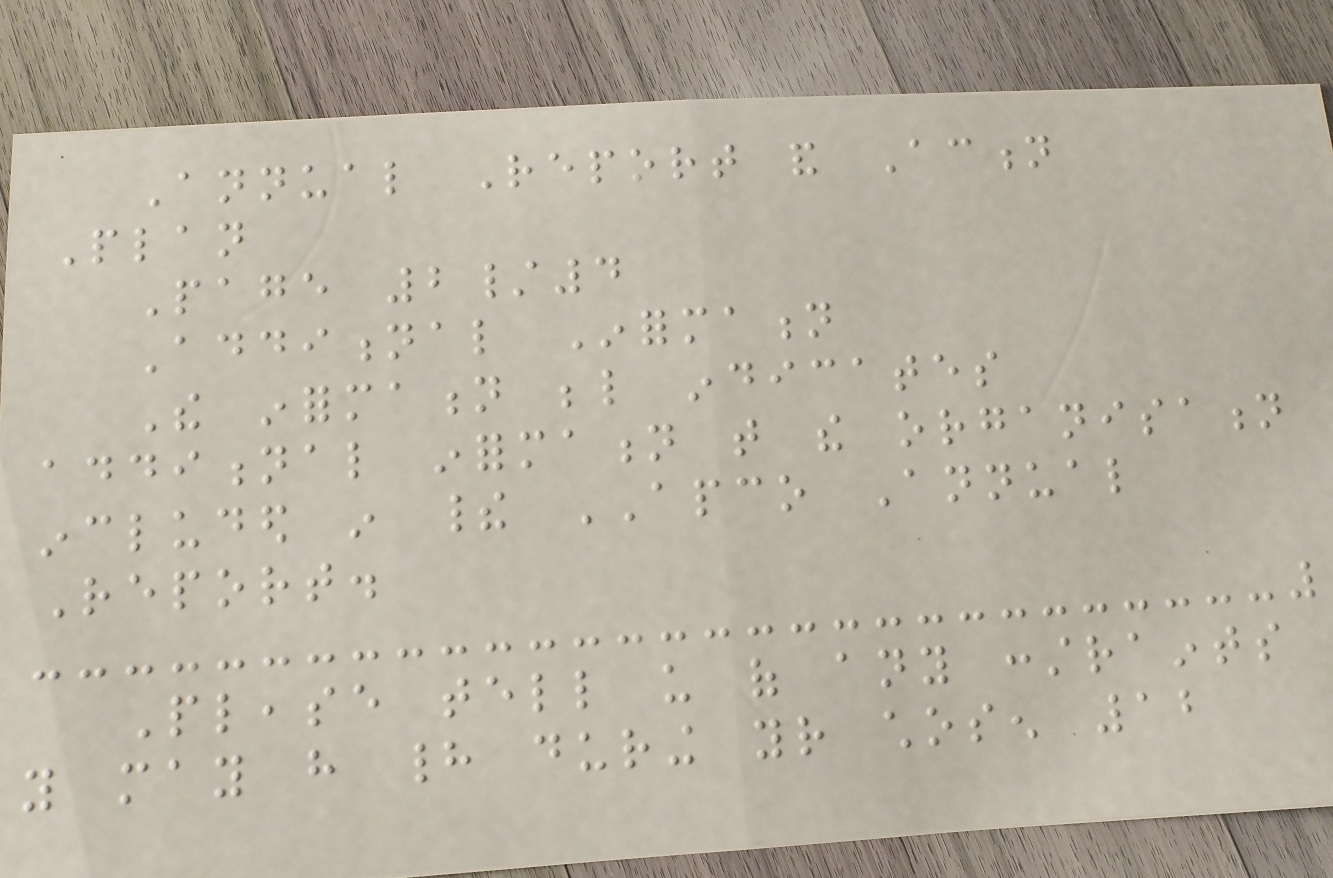Annual Report and Action
Plan
Page 2/4
Additional Information
The information below indicates
additional information that the organisation
included in their APCO Annual
Report.
Please tell us of any constraints
you may have had during your chosen 12
